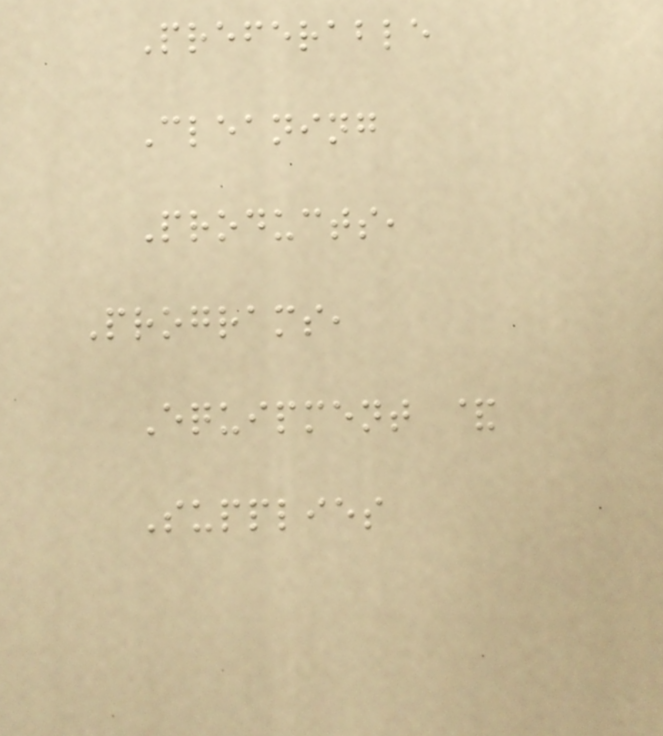Preferable
Cleaning
Products,
Programs,
Equipment &
Supplies
